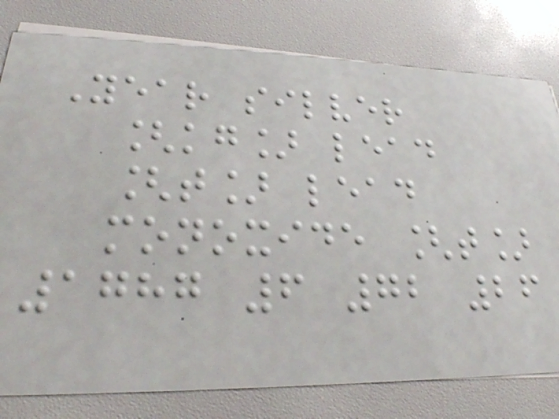Year silver
[kg] lead
[t] lead
monoxide [t]
1787 6 72 26
